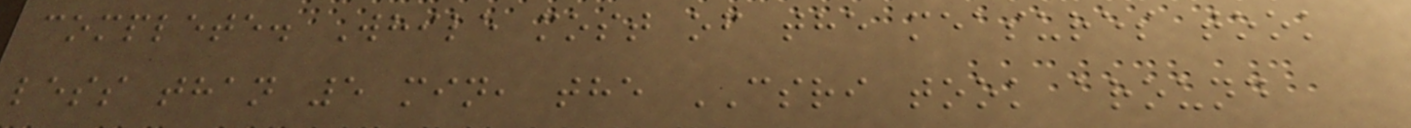complete. While most of the measures took
less than 5 min, the CSRI took around
